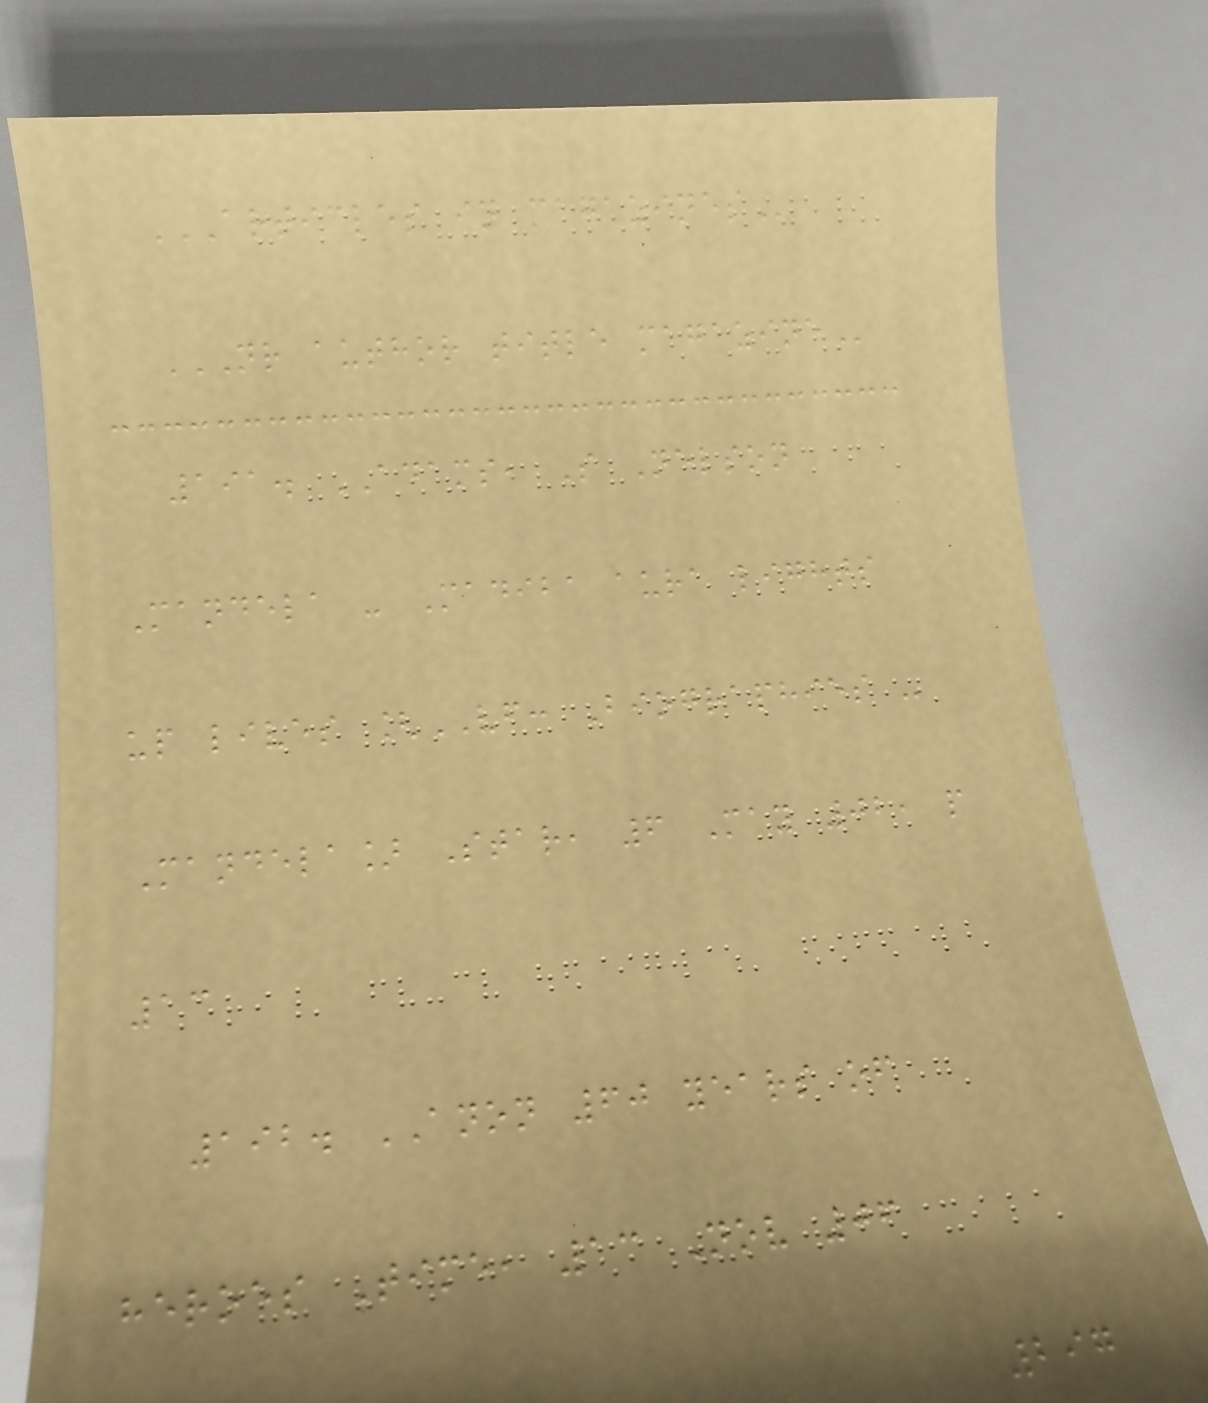ARTICLES IN MAGAZINES
NR AUTHOR TITLE MAGAZINE
191. ADAMS, S Nelson
Mandela - Madiba aura lights
up lives [VF: Biographies -
Mandela] Star, 6 May 02, p
13
192. ANON 60 years of
heroes Time, 13 Nov 06
297
